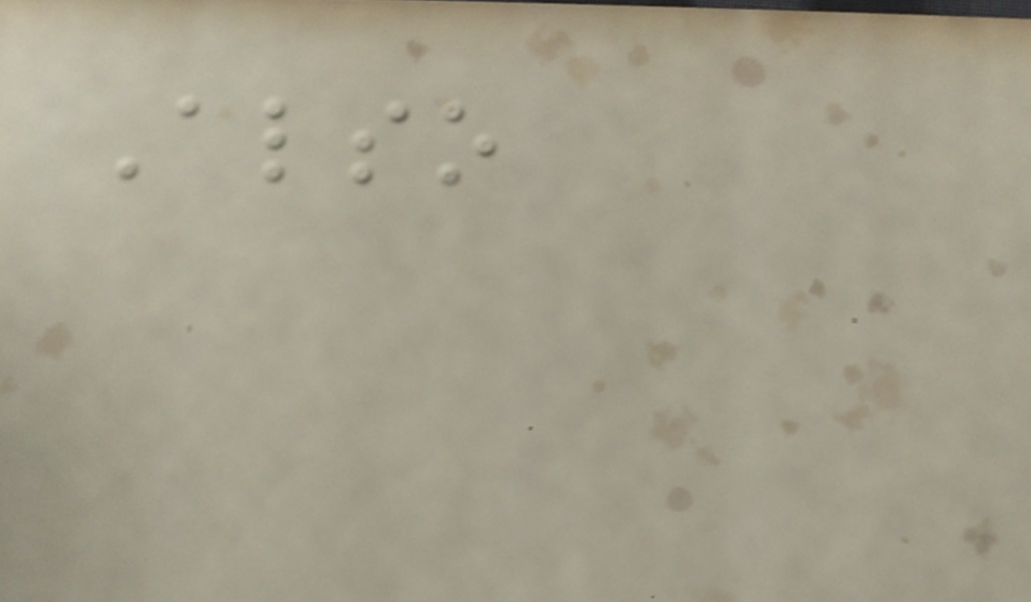Also
